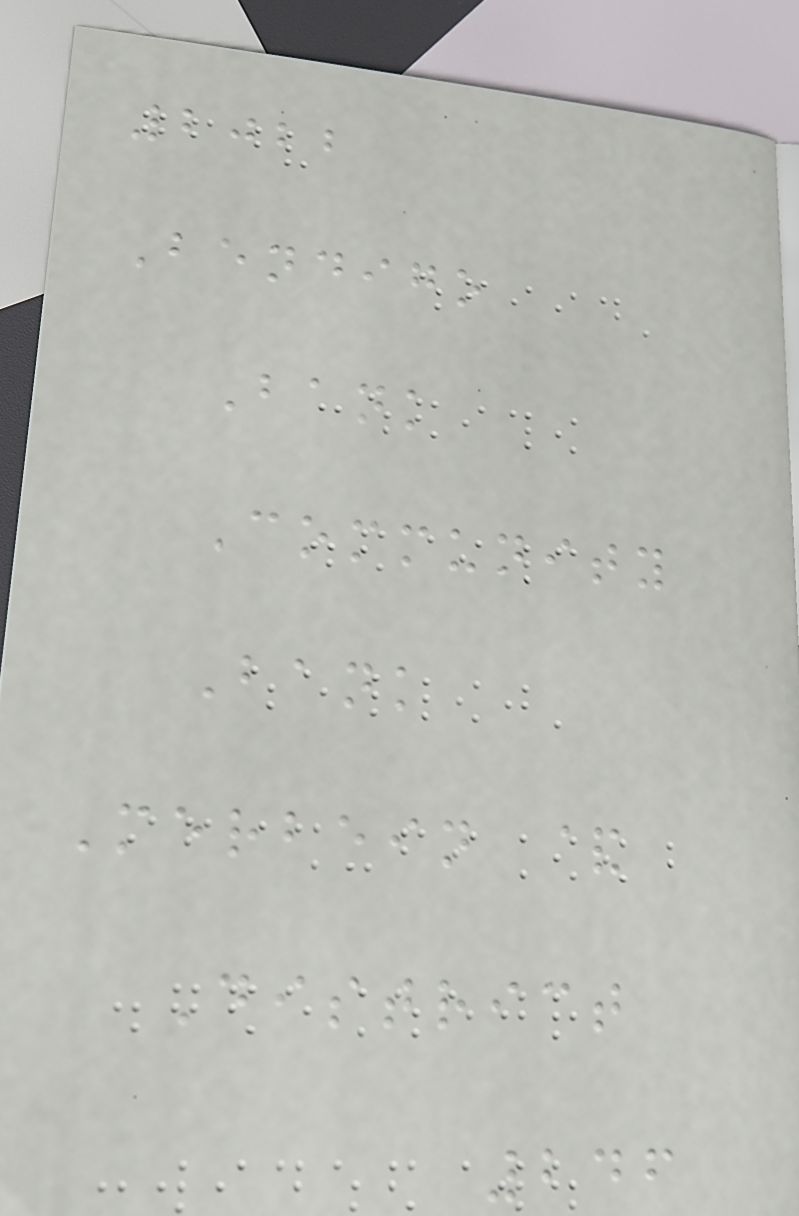2022
Bendigo
Bank
Community
Bank
Merbein &
District
246
